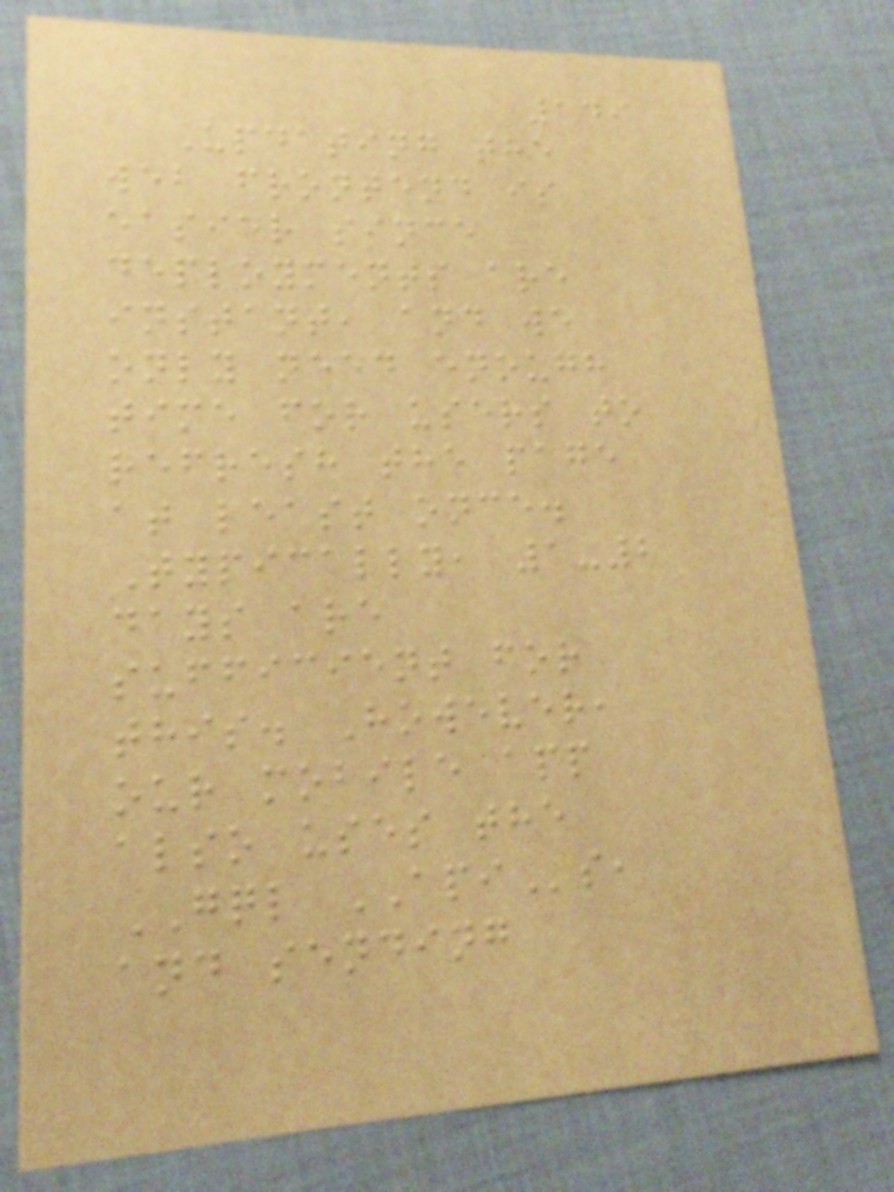149
Updating the
web frontend is
easier since
deployments are
instant, and we
only need enough
time for users to
refresh the page
at least once.
Typically, 1-2
days are
sufficient for
this. However,
our mobile app
also uses the
GQL APIs,
and sending
